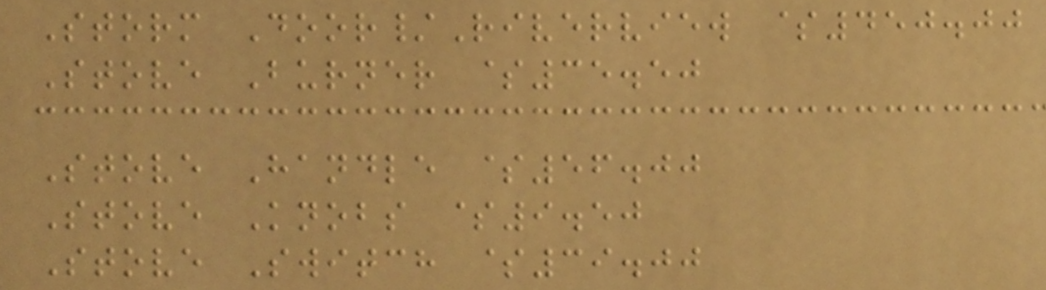Storm Door/Riverview $450.00
Stove Burner $35.50
Stove Handle $56.00
Stove Knobs $9.50
Stove Switch $39.00
